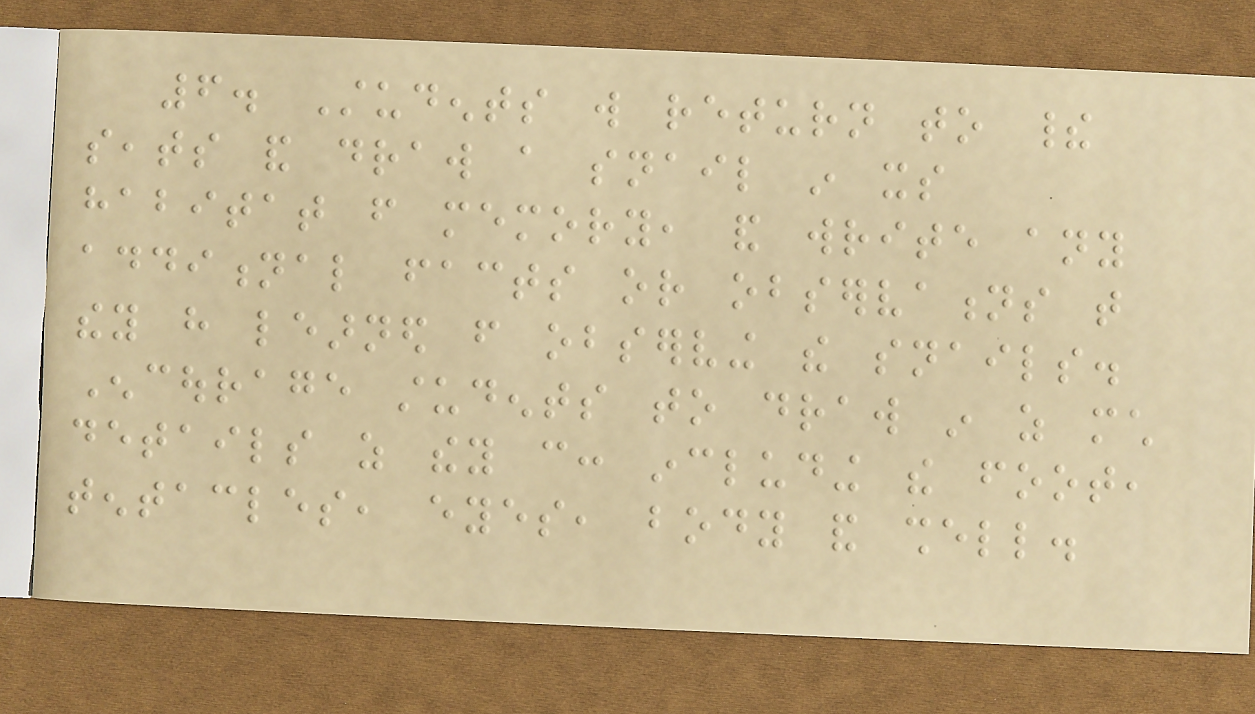6. Students will return to their
seats and draw a snail in its
habitat from memory, and write any
additional facts or observations that
they have learned from observing the snails.
Encourage students to draw in as much
details as they can: including the foot,
tentacles, eyes, body and shell.
